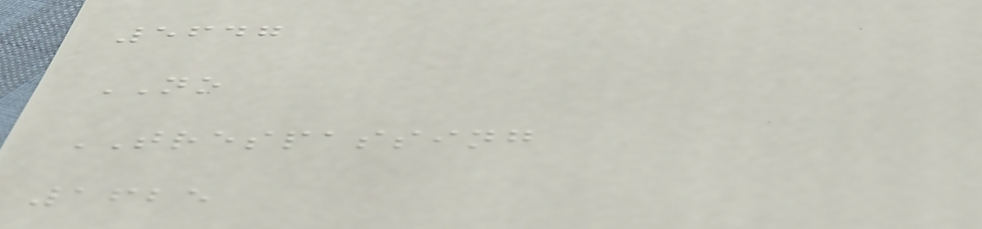5647
NO
TRESPASSING
1625
